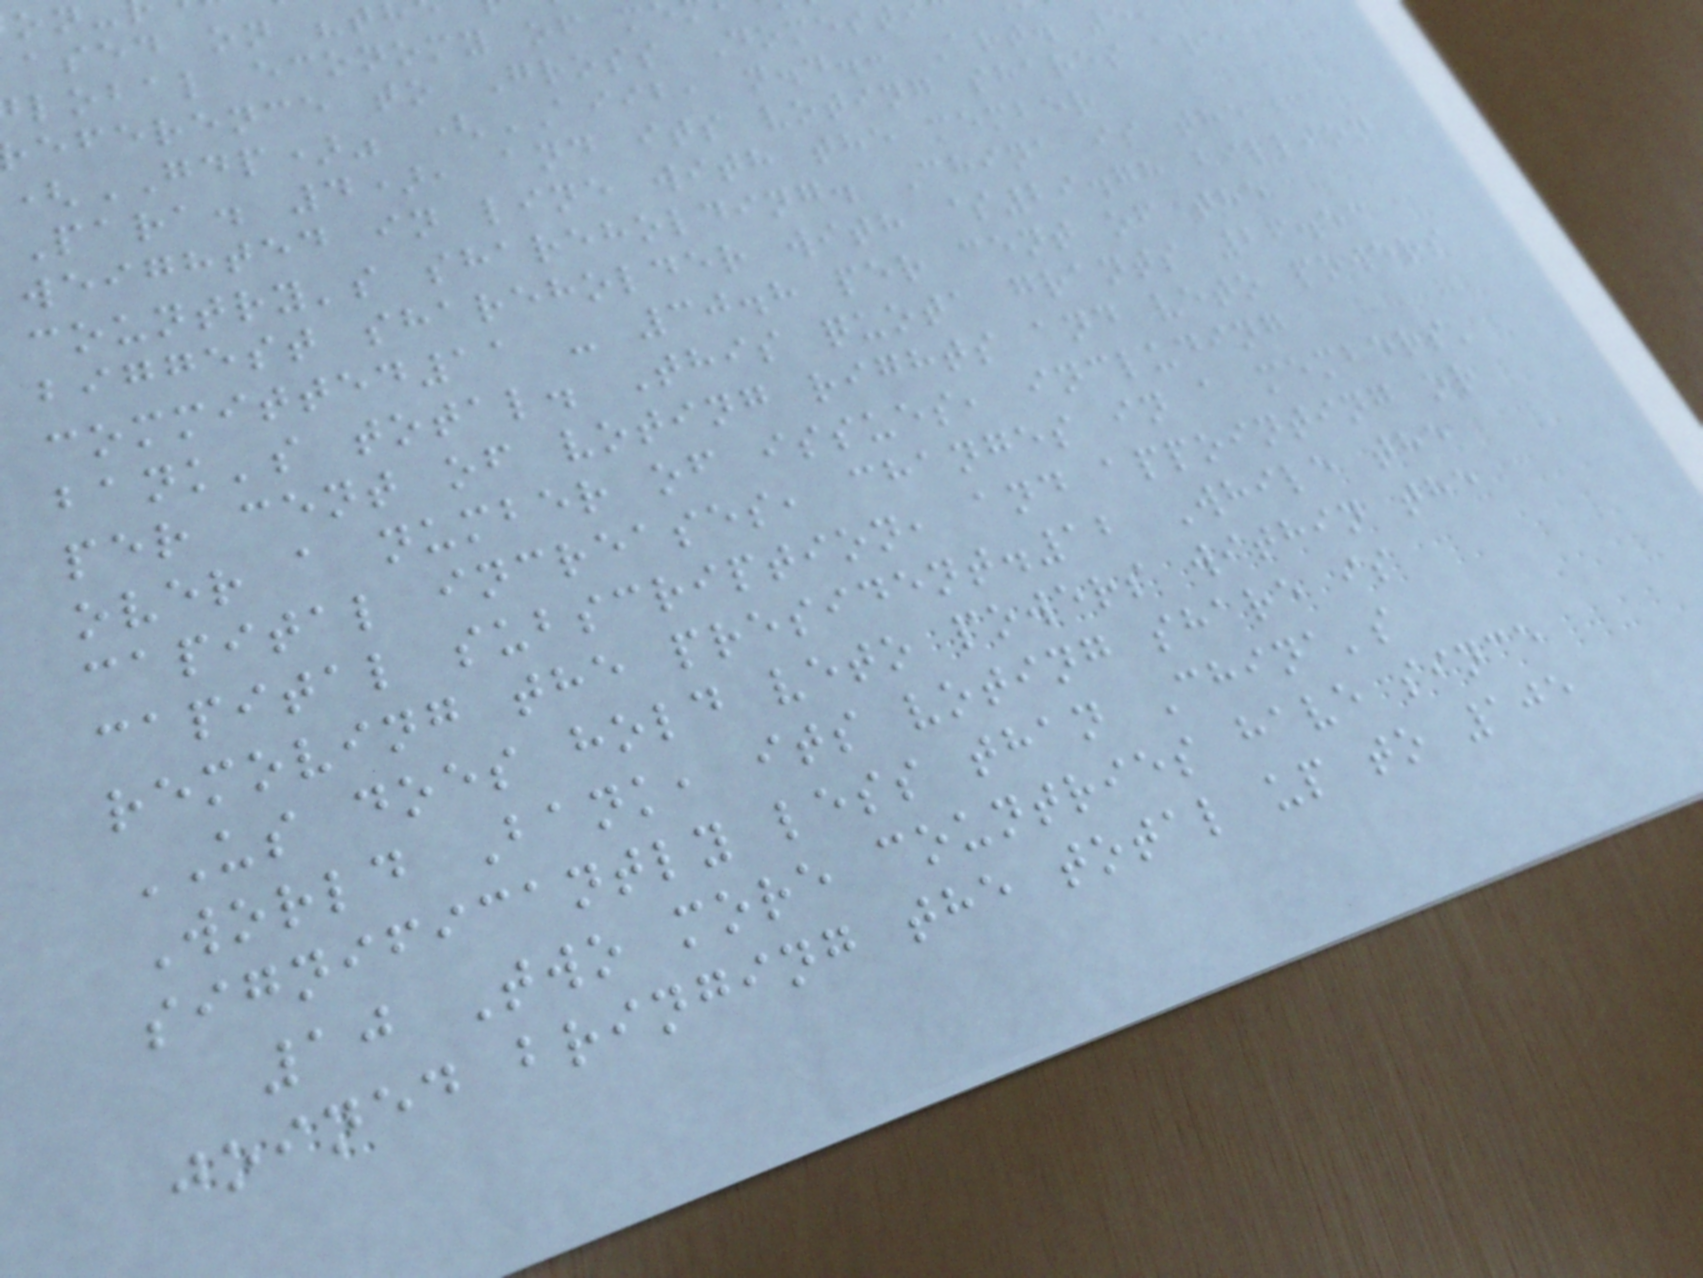ased on "t
lobal economy of m
eference to Gross Domest
(GDP)" (AIIB, n.d.: Art. 5,
Para. 4), and its voting shares are
weighted in line with the member
country's shareholding. China is the
biggest shareholder with $29.78 billion
committed11 - 30.8 per cent of the
bank's total. This quota grants 26.53
per cent of voting rights and veto powers
over a number of issues, including
capital increases, changes in a members'
capital subscription, and appointing or
removing the president.12 While the
US does hold veto powers within the
World Bank, its voting share is
significantly less than China's
10 Two more countries have since
joined bringing the total up to 105
